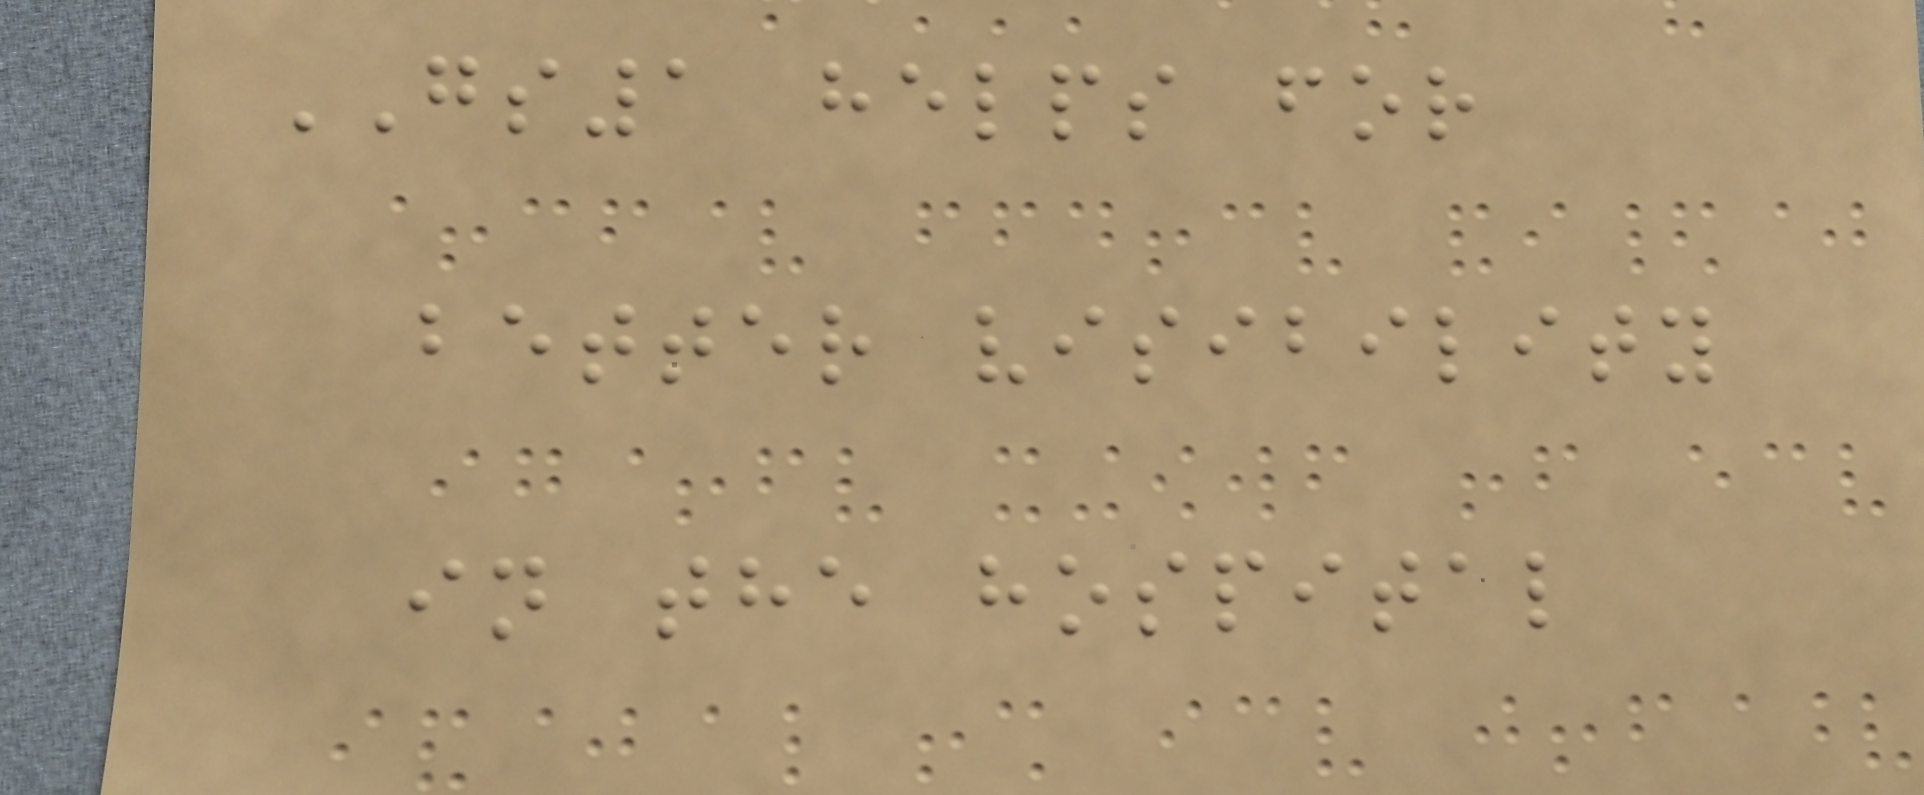GS1 helps for
better visibility
in the hospital
